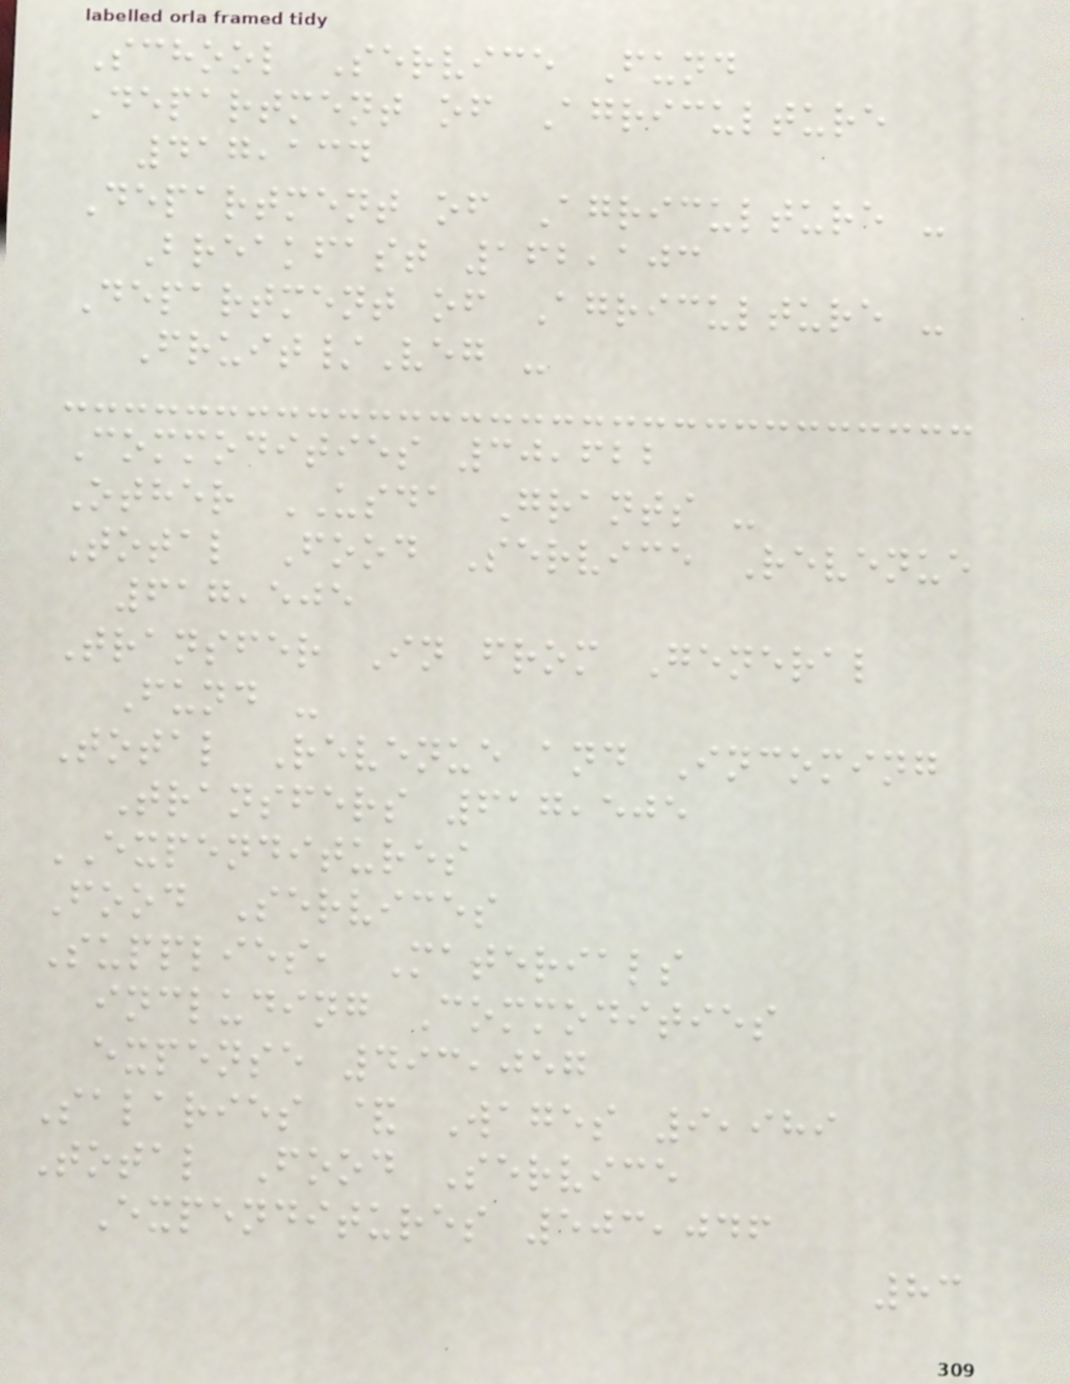School Service Fund
Department of Agriculture
417,134
Department of Agriculture -
Breakfast 162,103
Department of Agriculture -
Fruit/Veg -
Commodities 30,622
Other USDA Grants -
Total Food Service Revenue
617,505
Transfer In from General
Fund -
Total Revenue and Incoming
Transfers 617,505
EXPENDITURES
Food Services
Supplies, Materials
including Commodities
expense 493,057
Salaries & Wages 9,989
Total Food Service
Expenditures 503,046
83
